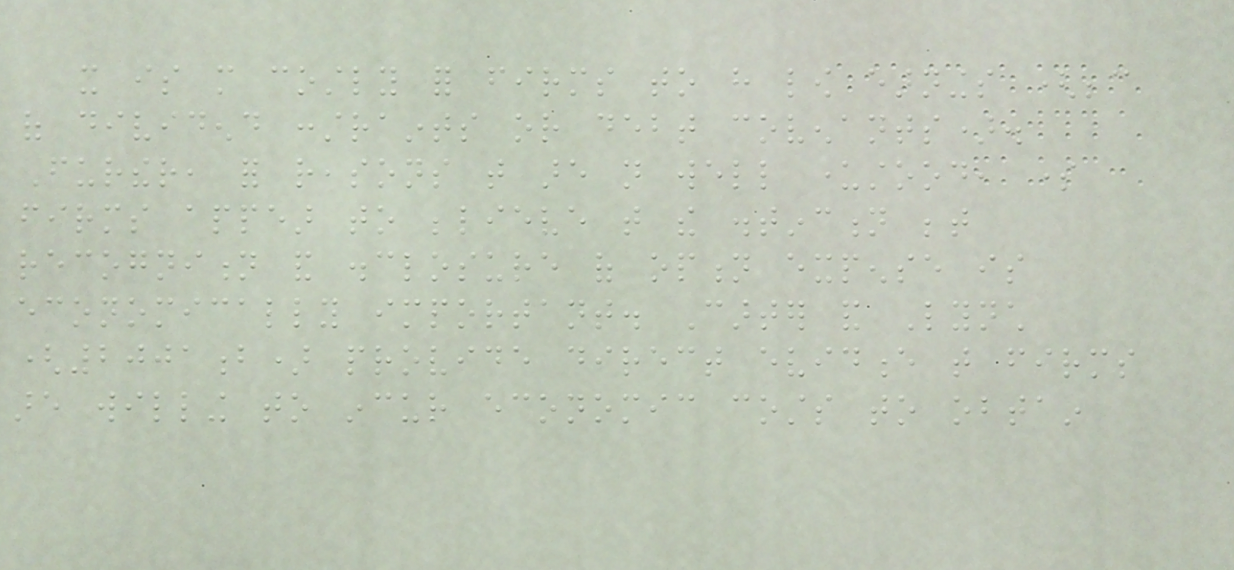it is more costly for firms to have low earnings (because
of dividend constraints or debt covenants).
Further, for reasons that are not well understood, some
firms appear to believe that the distinction between
recognition and disclosure of option expense is
economically important. Carter and Lynch
(2001b) provide direct evidence that firms
are willing to incur economic costs to obtain
